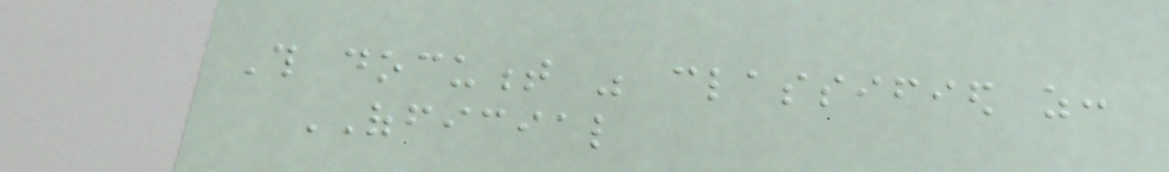This document was classified as:
OFFICIAL
